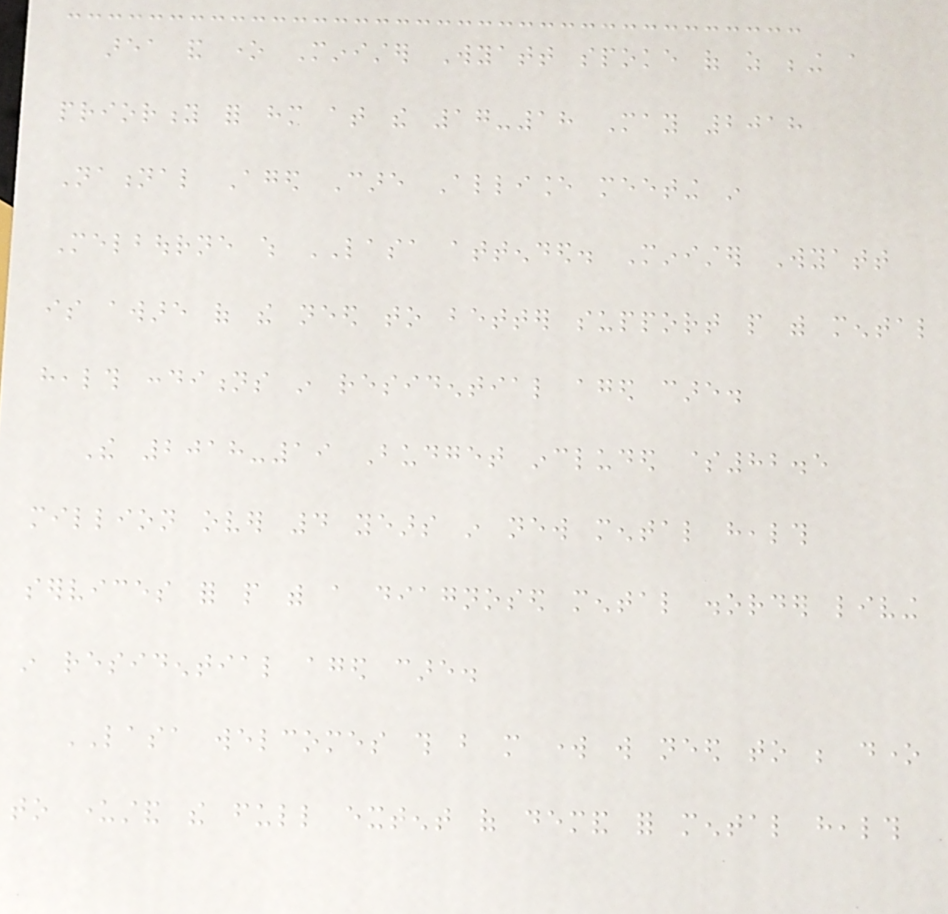area and one Minister Wyatt spoke of as being a
priority for him at the 17-18 May 2018
National Aged Care Alliance meeting in
Melbourne which LASA attended. Minister Wyatt
is aware of the need to better support people with mental
health conditions in residential aged care.
The 2018-19 Budget included $82.5
million over 4 years in new mental health
services for people with a diagnosed mental disorder living
in residential aged care.
LASA welcomes this but more work will need to be done
to understand the full extent of demand for mental health
